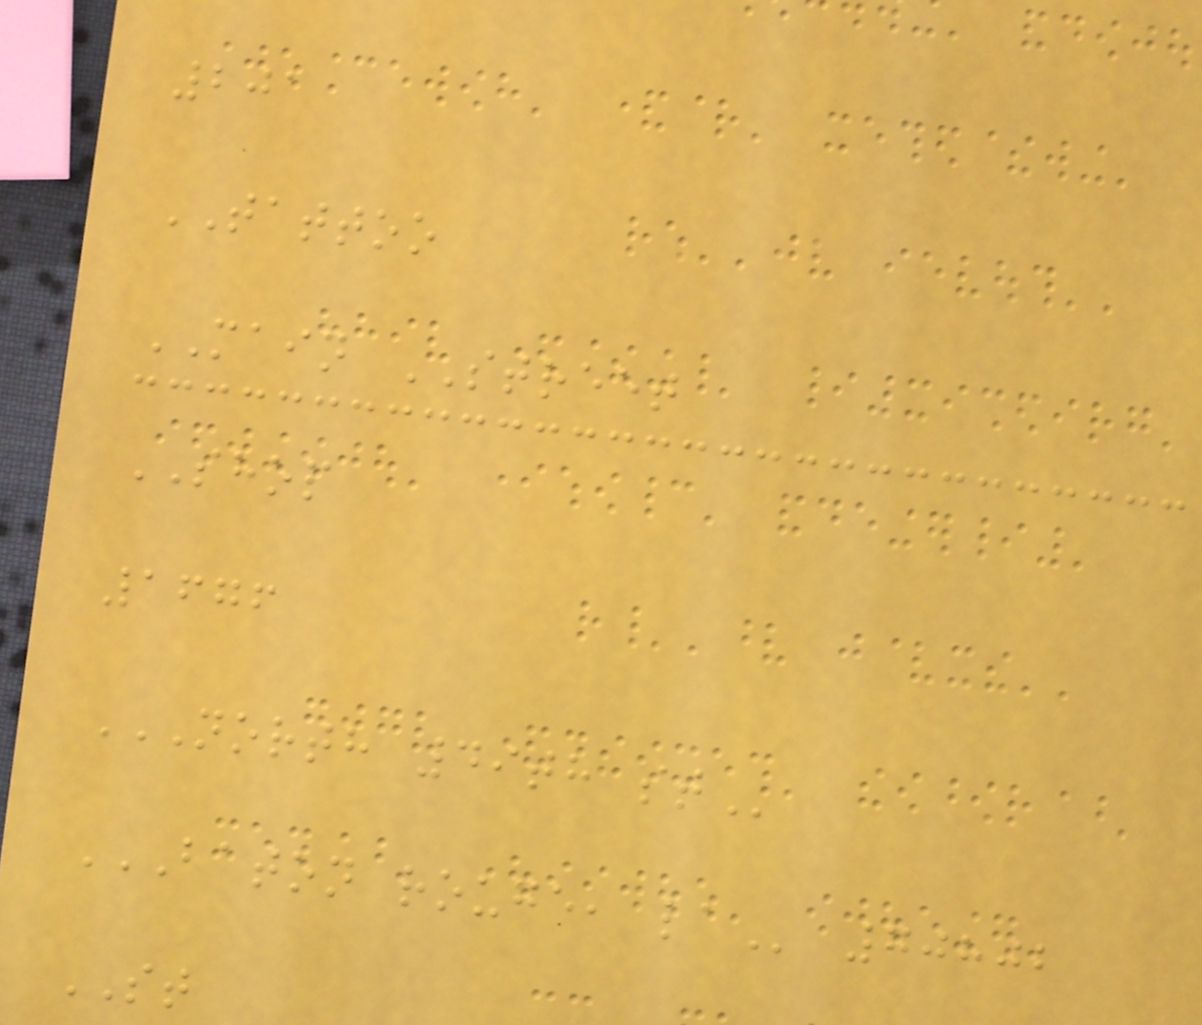201
TATTOO
MAIN STREET
SHOP
1676
NORTH 49TH ST
BATON ROUGE, LA 70802
ST
